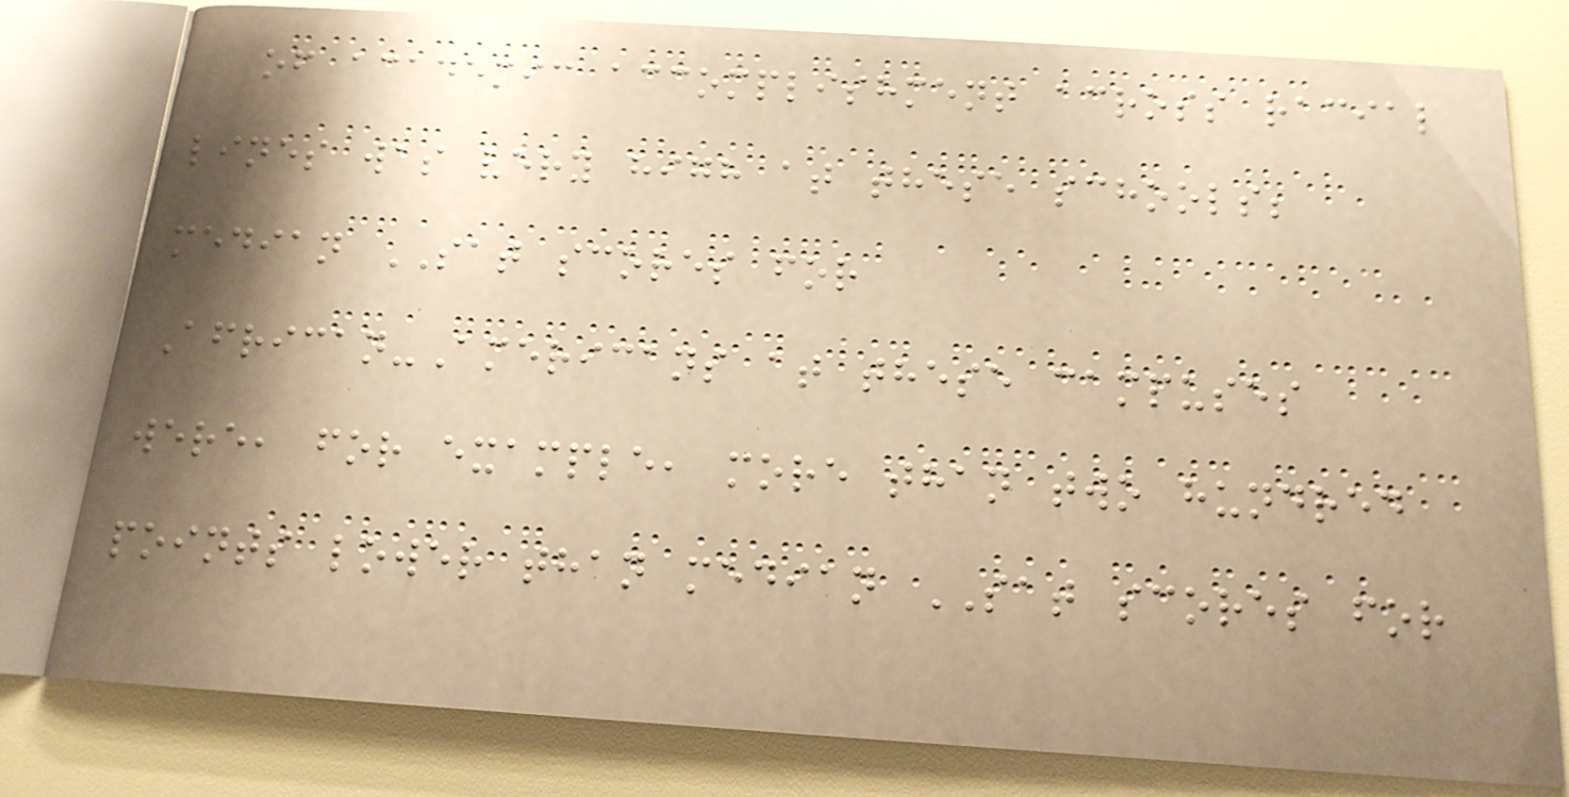of academic accomplishment across racial
lines was very high at these schools;
median SAT scores for
African-Americans at these campuses
were, for example, more than two hundred
points lower than median SAT scores for
